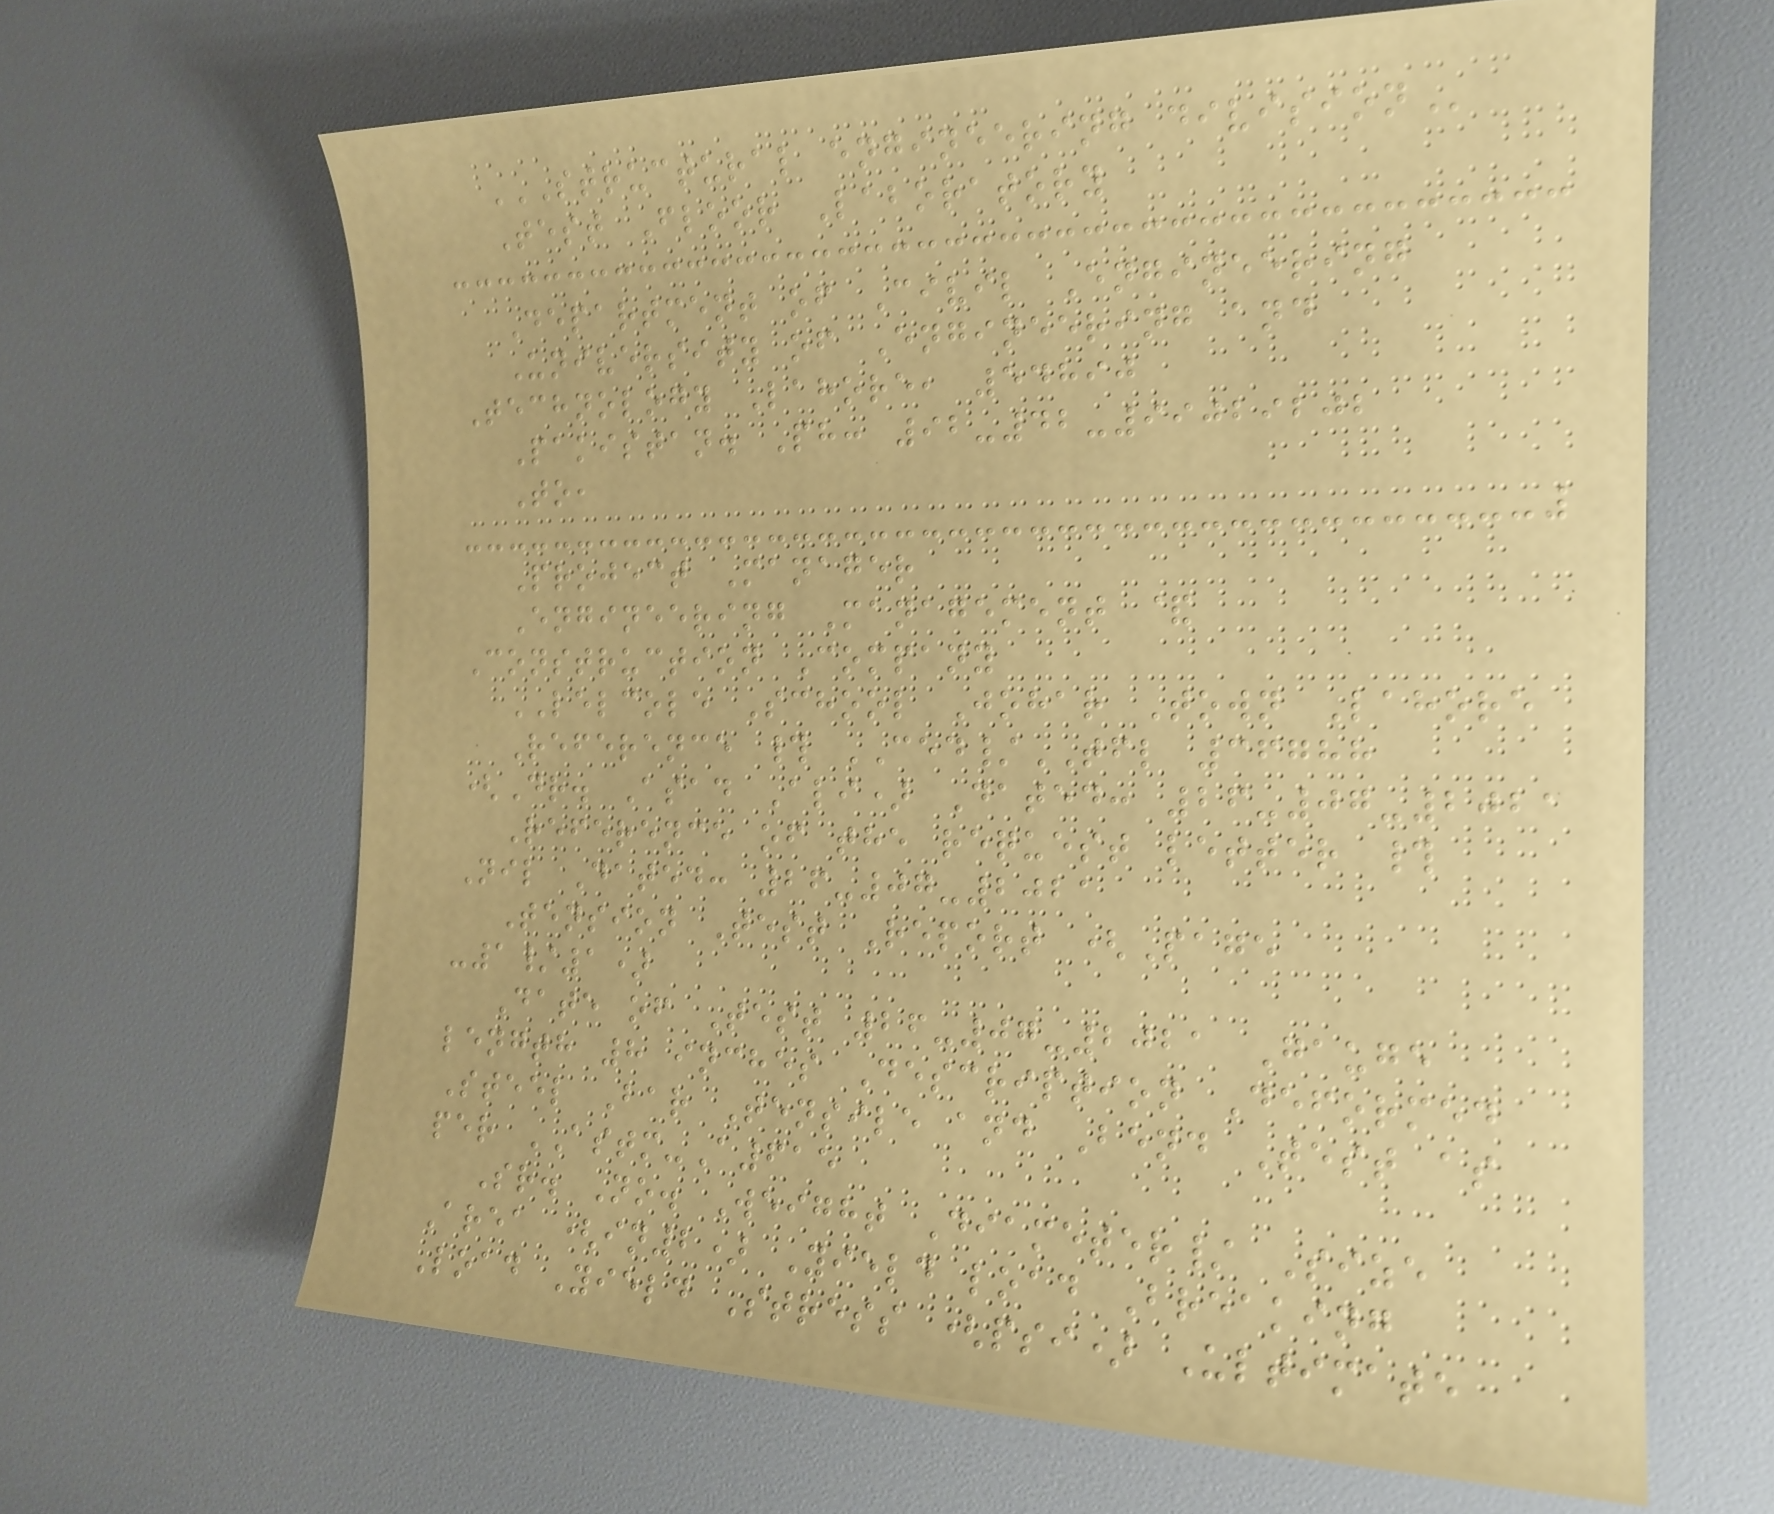STRUCTURAL ENGINEERING DIVISION
Test Floor Laboratory
Department of Civil Engineering
University of Engineering and
Technology Lahore, 54890
Pakistan. Ph: 92-42-99029202
To,
Project Manager
Engineering Management &
Construction Company
LELCOLE School Johar Town Lahore
Reference # CED/TFL 36788
(Dr. Asad Ali) Dated: 26-07-2021
Reference of the request letter #
Nil Dated: 26-07-2021
Tension Test Report (Page
-1/1)
Date of Test 26-07-2021 Gauge
length 8 inches Description Deformed
Steel Bar Tensile and Bend Test as
per ASTM-A615
Sr. No. Weight Diameter/ Size
Area (in2) Yield load Breaking
Load Yield Stress (psi) Ultimate
